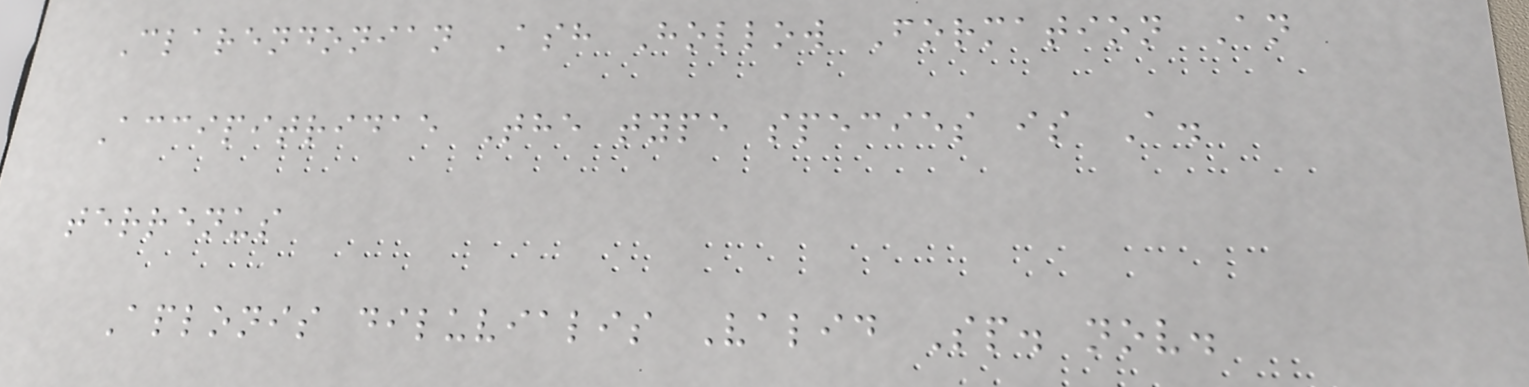Clarendonian Ash Hollow Formation An
Accipitridae The type species is A.
terrenus
Aplonis diluvialis Valid Sp. nov.
